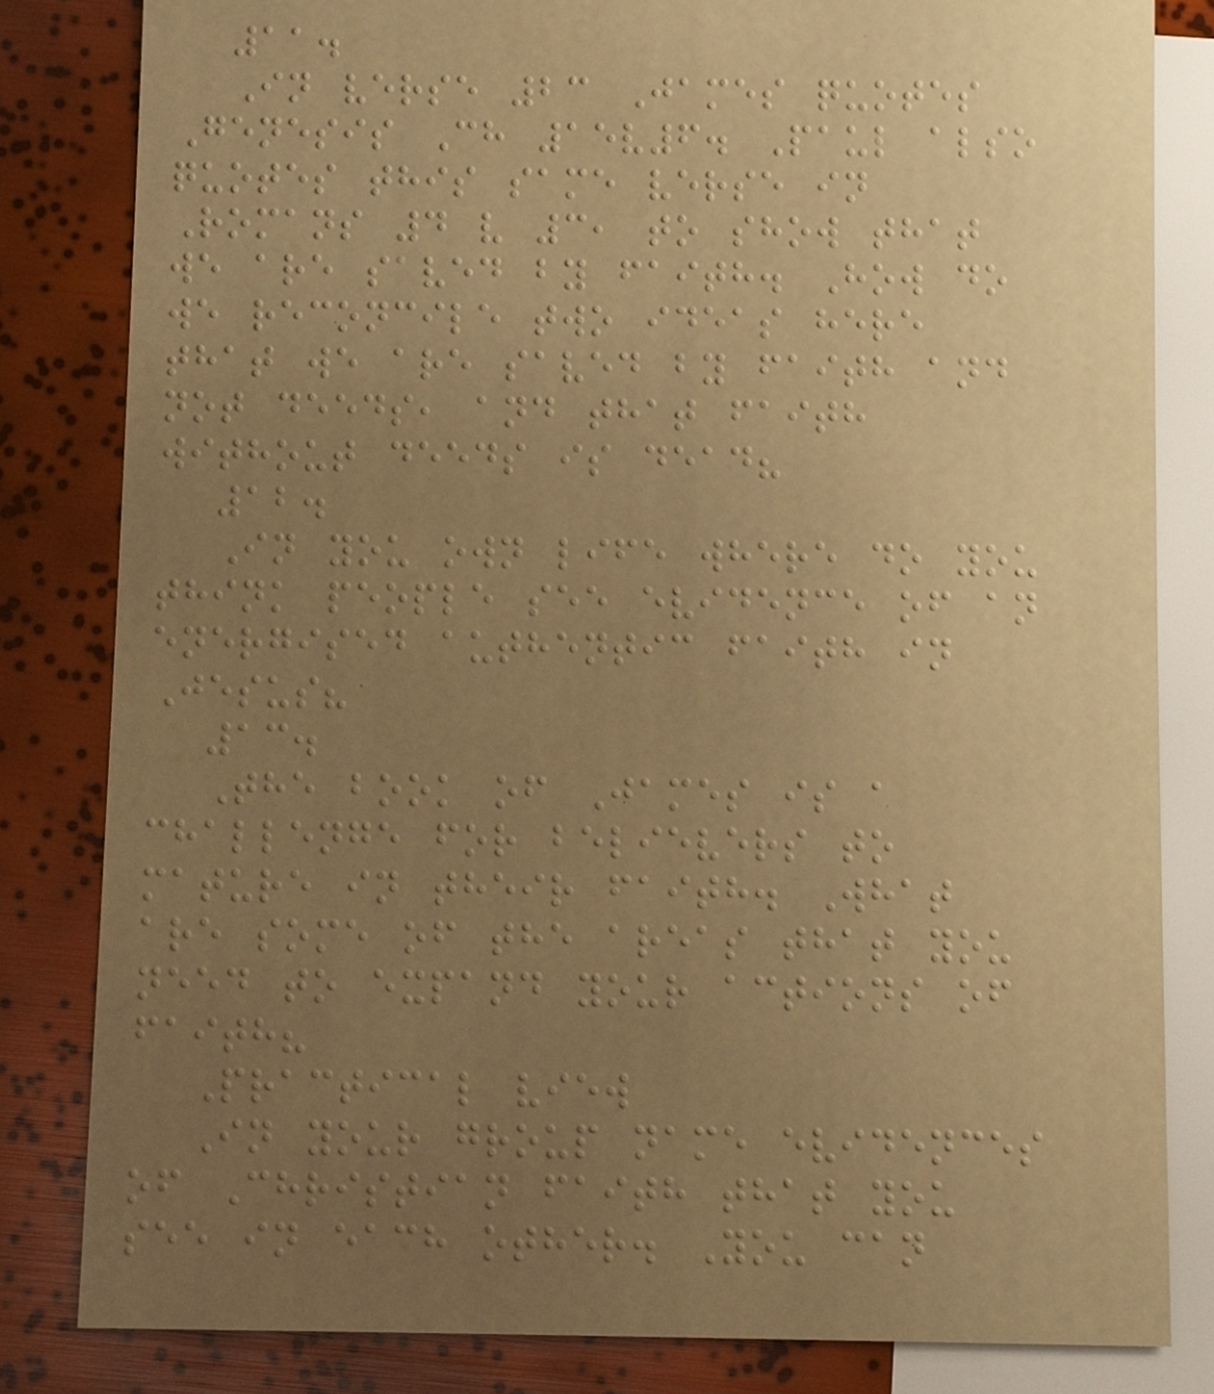11.
In verse 23 James quotes
Genesis Ch 15v6. Paul also
quotes this same verse in
Romans 4 v 3, to show that
we are saved by faith. How do
we reconcile two ideas here
that we are saved by faith and
not deeds, and that faith
without deeds is dead?
12.
In you own life where do you
think people see evidence of an
energised authentic faith in
Jesus?
13.
The book of James is a
challenge for believers to
mature in their faith. What
are some of the areas that you
need to expand your actions of
faith?
Practical view
In your group name evidences
of Christian faith that you
see in each other. You can
